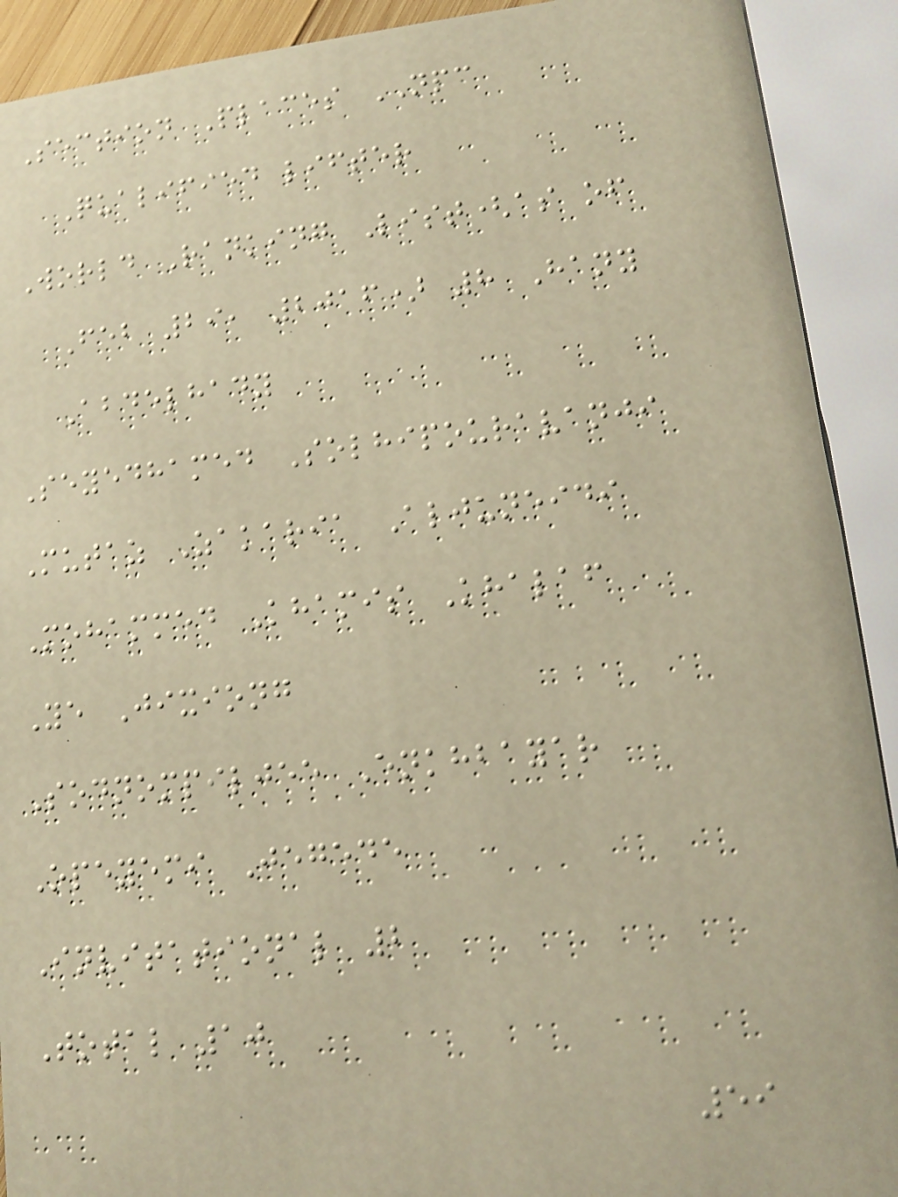Section Places NPC
Qualified lifter
World Ranking List(as of
Feb 29, 2016) 8 Hany
Abdelhady
Seyedhamed Solhipouravanji
Mutaz Zakaria Aljuneidi
Mohammed Khamis Khalaf
Ye Jixiong
Sodnompiljee Enkhbayar
Opeyemi Jegede
Invitational 2
Total 10
59
